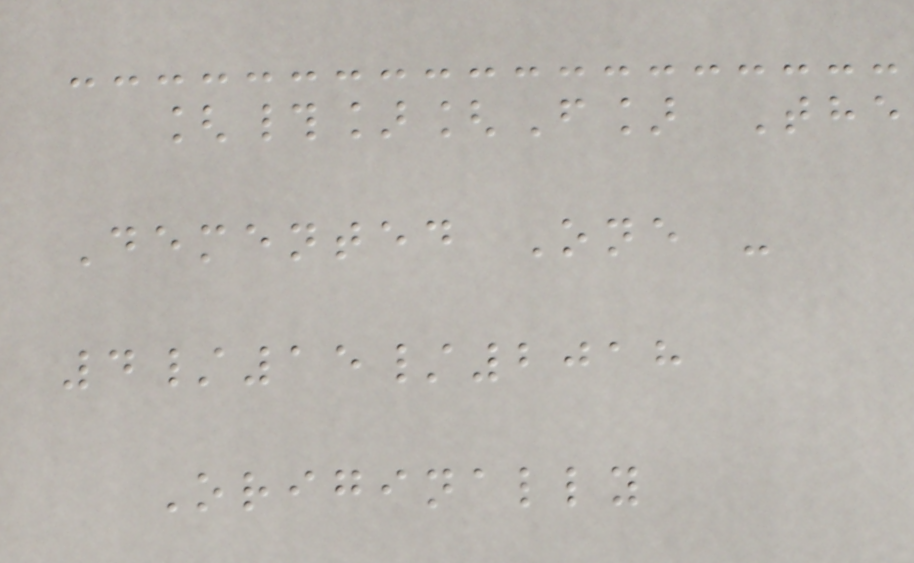[#][F] The
Demented One -
4/15/2018
Originally
